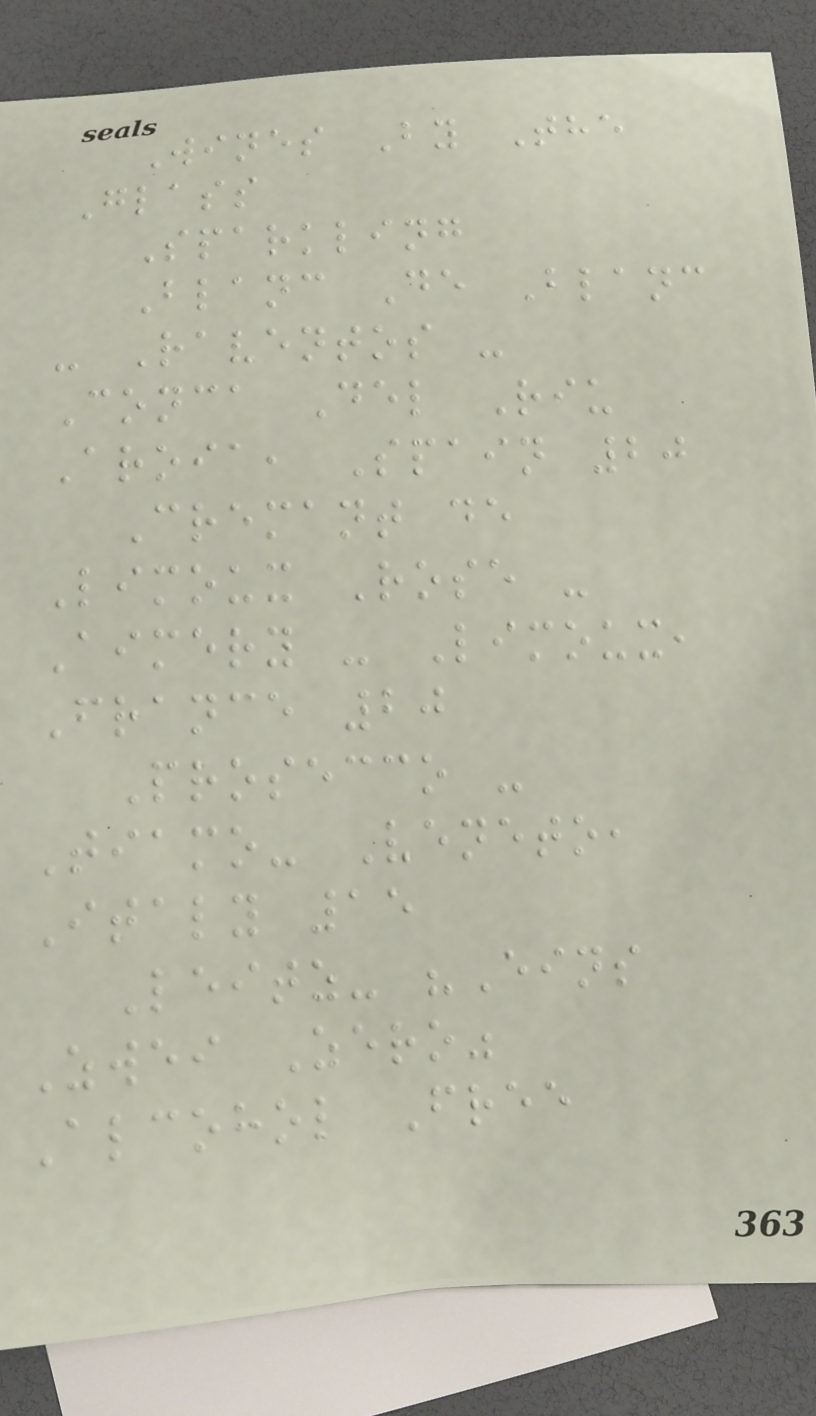Wines By The
Glass
Sparkling
Blanc De Blanc
- Raventos -
Conca Del Riu
Aroia, Spain 20
Cremant de
Limoux Rose -
Aimery - Limoux,
France 20
Prosecco -
Tiamo- Veneto,
Italy 15
Leitz- "Eins
Zwei Zero"
Alcohol Free
